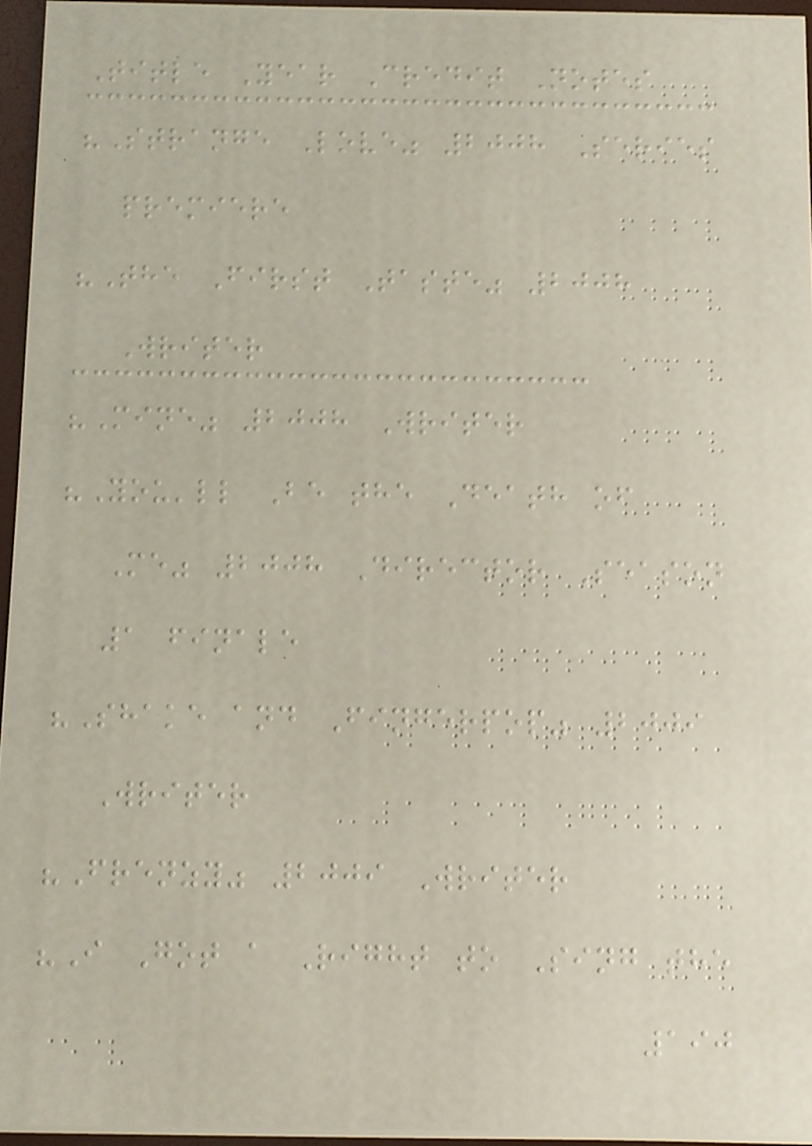Title Year Credit Notes
"Strange Love" 2008 Series
premiere
"The First Taste" 2008
Writer
"Mine" 2008 Writer
"You'll Be the Death of
Me" 2008 Director Season
1 finale
"Shake and Fingerpop" 2009
Writer
"Frenzy" 2009 Writer
"I Got a Right to Sing the
190
